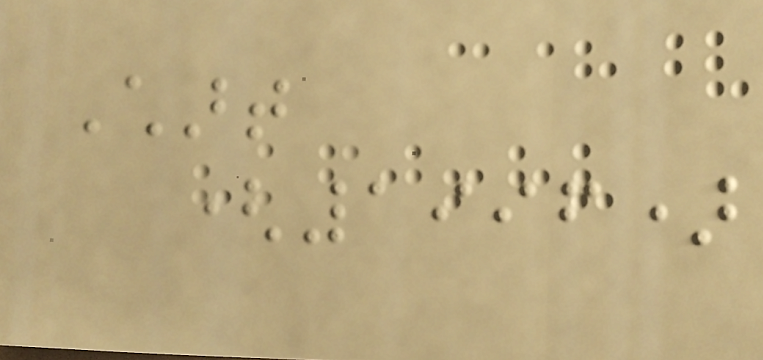Chart
(1996)
